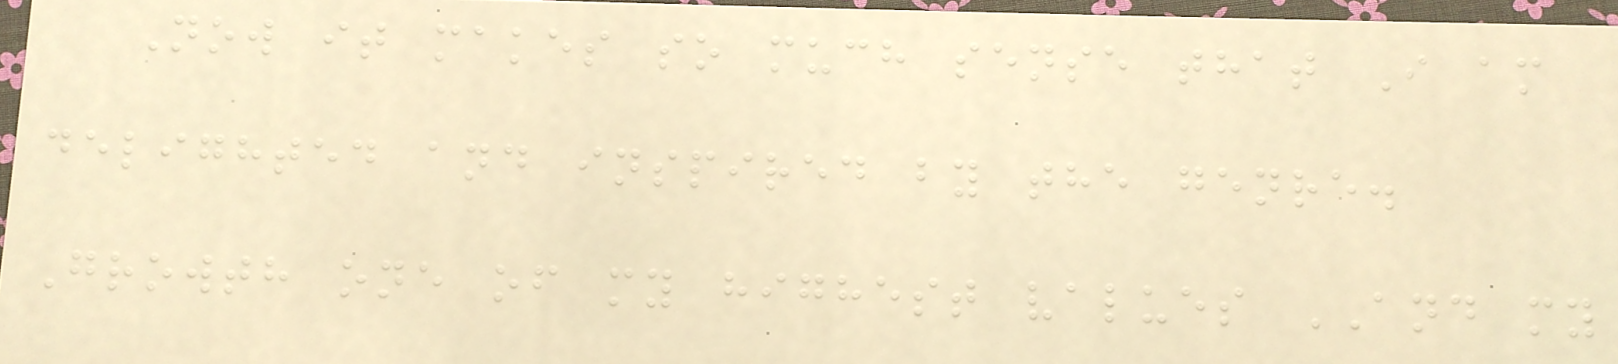Now it makes so much sense that I am
delighted and inspired by the genre.
Growth one of my highest values AND my
